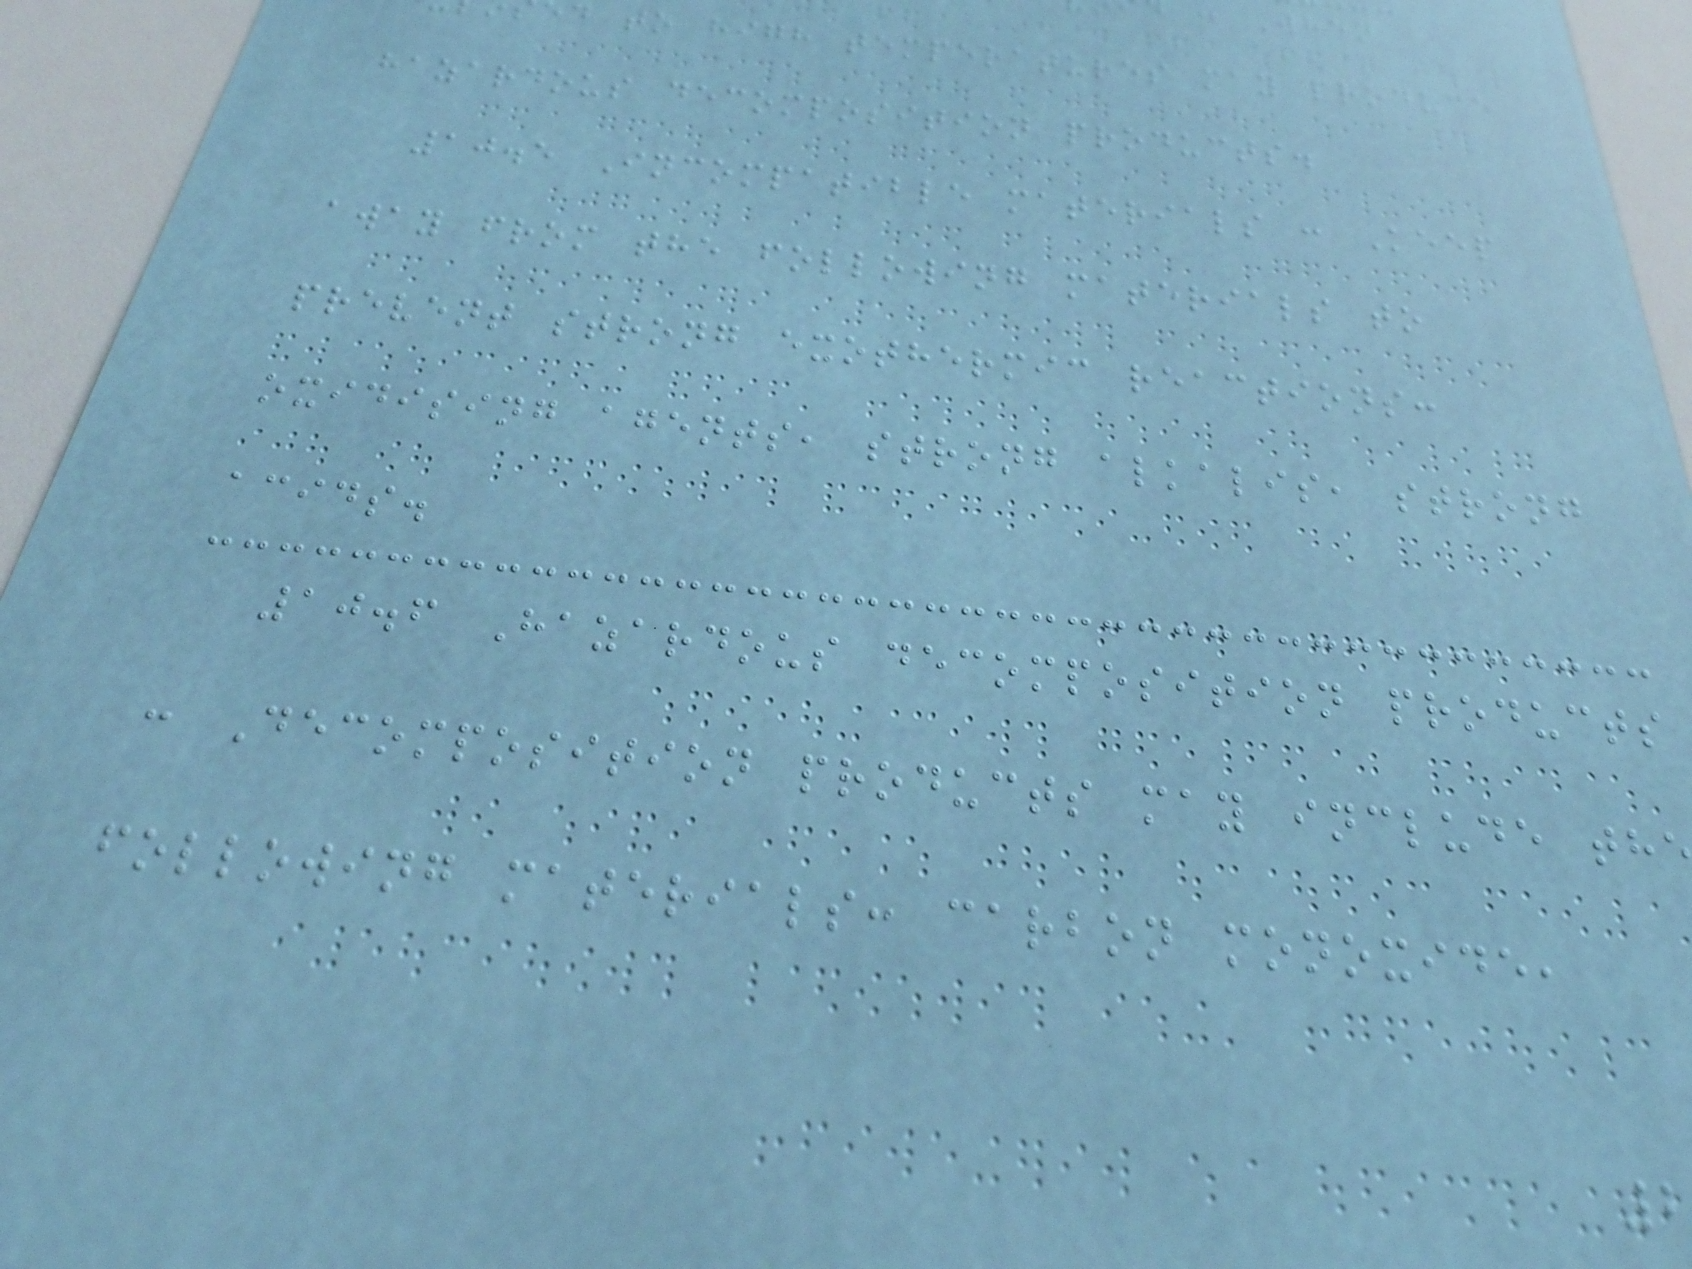d to high temperatures may produce
hazardous decomposition products.
10.5 Incompatible materials : Keep
away from the following materials to
prevent strong exothermic reactions:
oxidising agents, strong alkalis, strong
acids.
10.6 Hazardous decomposition products
: Decomposition products may include th
following materials: carbon monoxide,
